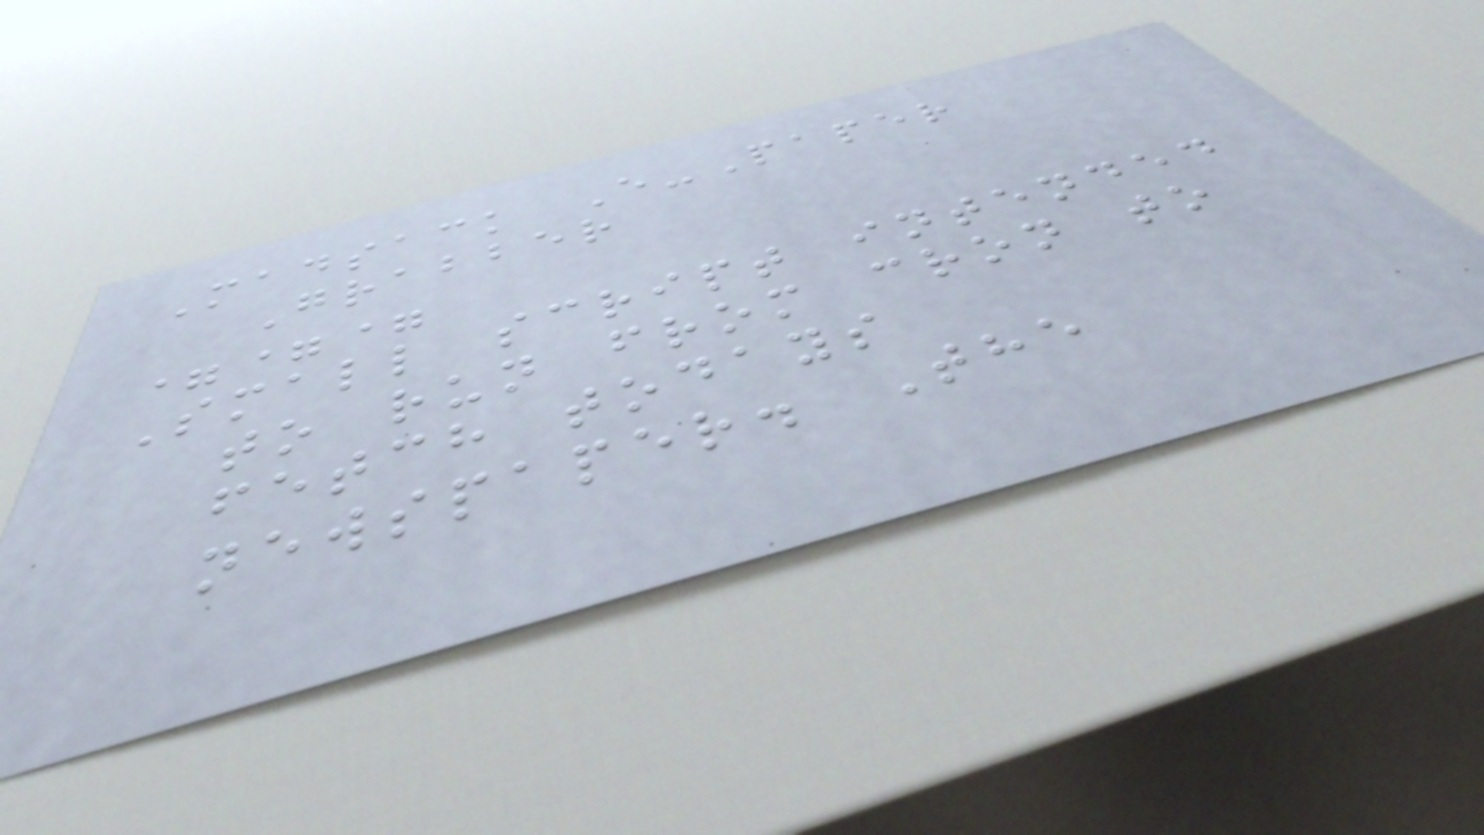Madsack E-Paper
Grabber
===
Small script intended
to run from cron to
fetch todays
newspaper. The
